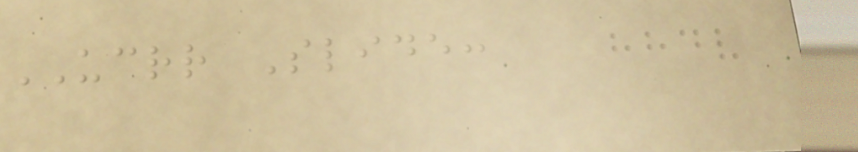UCRR Slide:
